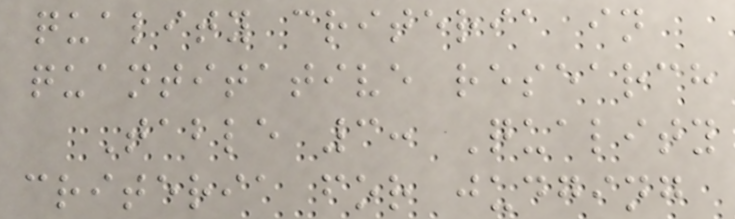quality criteria in
quantitative research
Table 3: Quality
criteria for judging
